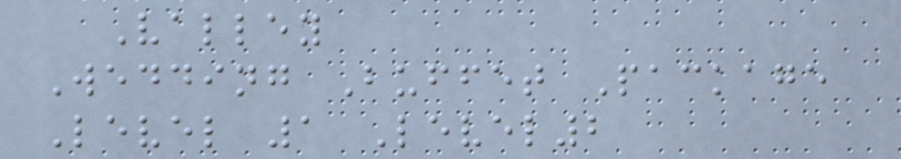Valley
Wedding Buffet Package
Level 1 Level2
